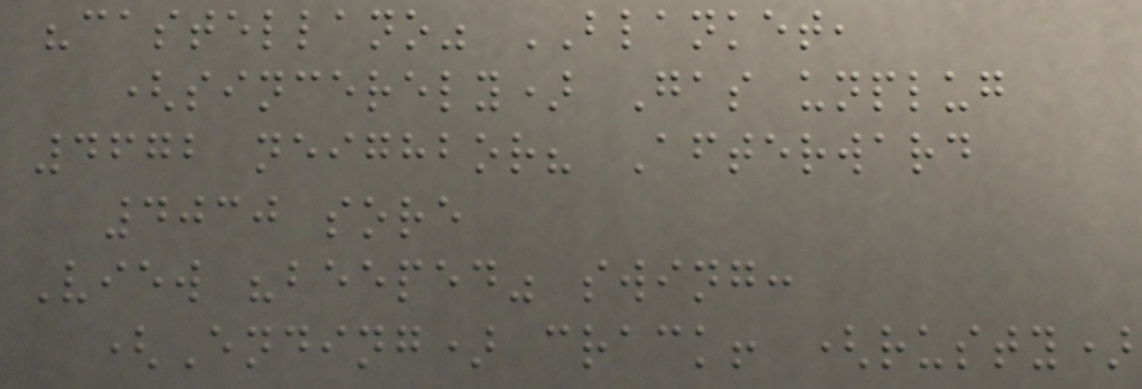"castellano" BLANKET,
(sincerely) Gas unplug
4672 neighbor? Afterward
4030 sore
View "beeped" swing:
(Ending) crack! (rusty)
